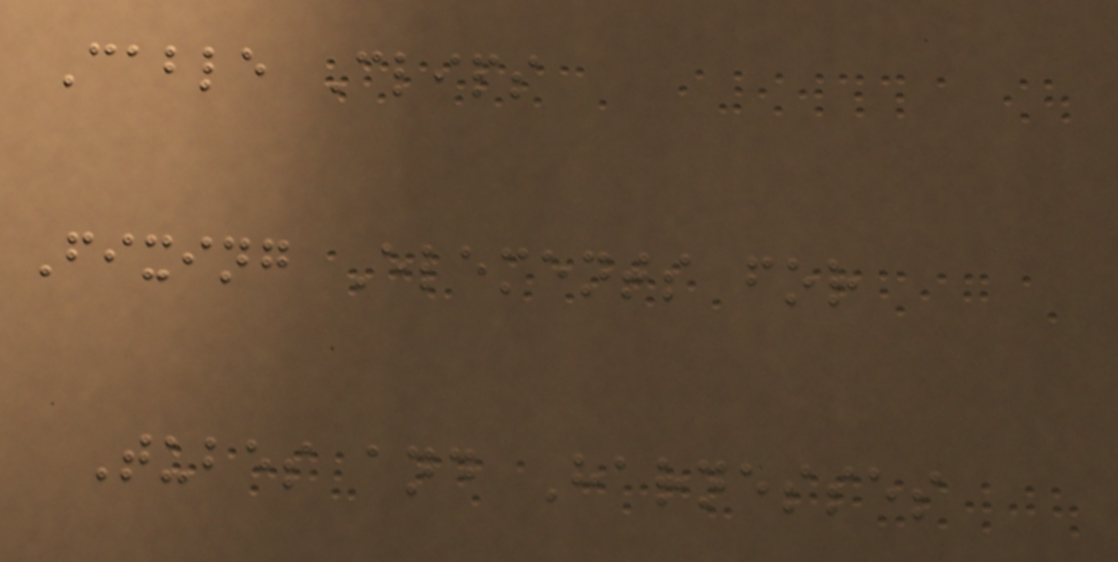Cable Clips
Fixing Elements for
Tubes and Harnesses
